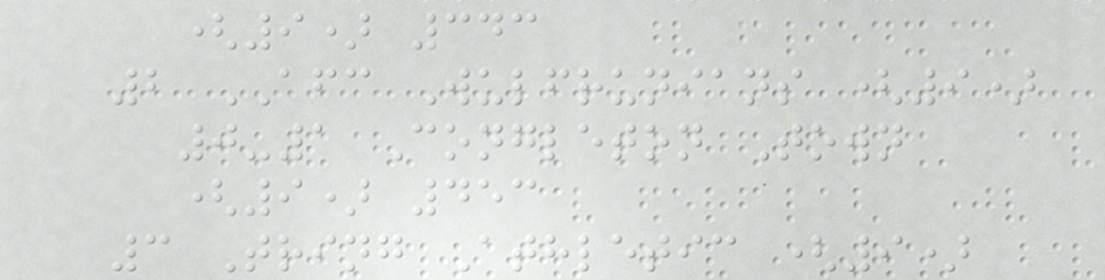(9) 343
2 AFC Wulfrunians (9)
0-1 Congleton Town
(9) 453
3 Tring Athletic (9)
